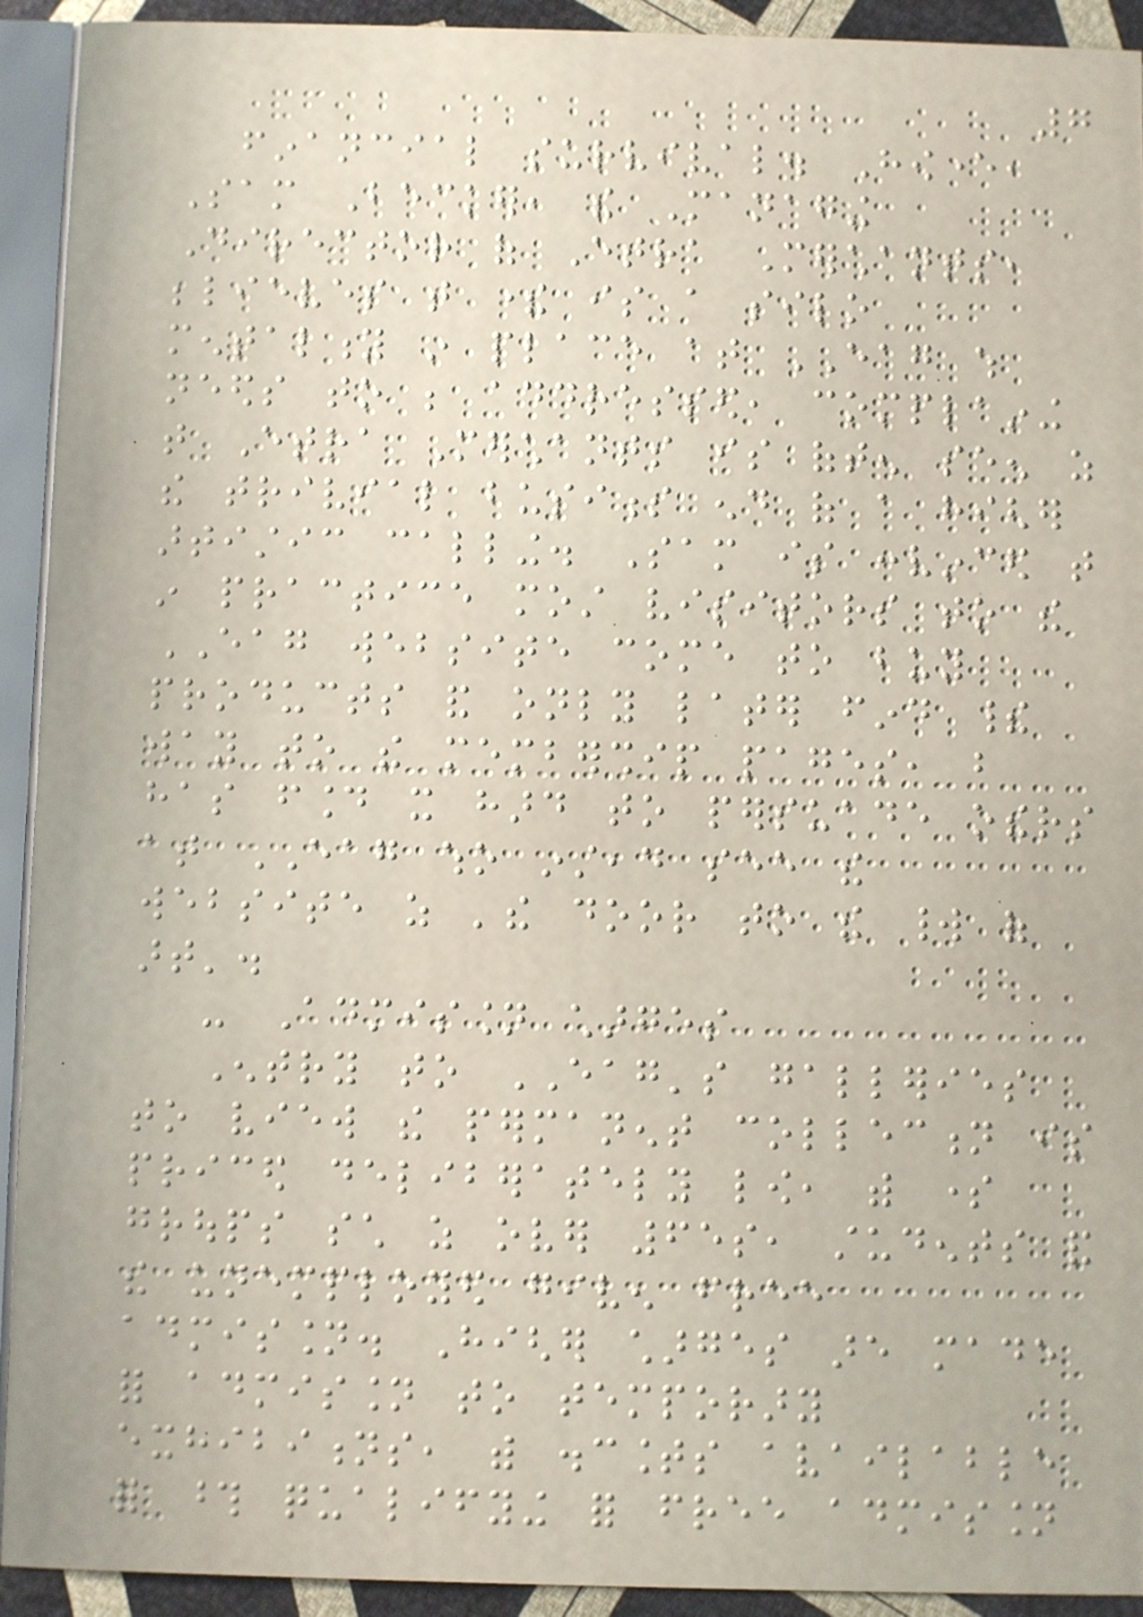7
financial survival. However,
Sam Becker, the Managing
Director of Etra Merchants,
believes that there is a silo
mentality in place at EAG which
needs to be addressed, complaining
that Etra Merchants is often seen as
the trivial business end of a higher
artistic calling. Sam is convinced that
in practice most visitors to the
EAG website come to buy
products and only later find their
way to the membership pages, but
has found it hard to persuade others
at EAG who instead see the
website as 'the door to the world of
art'.
- Admission charges
Entry to EAG's galleries
to view the permanent collection is
priced deliberately low, with some
groups such as over 65s, students and
the unemployed given free
admission. Higher charges are made
for admission to temporary
exhibitions, with discounts available
for those qualifying for free admission
